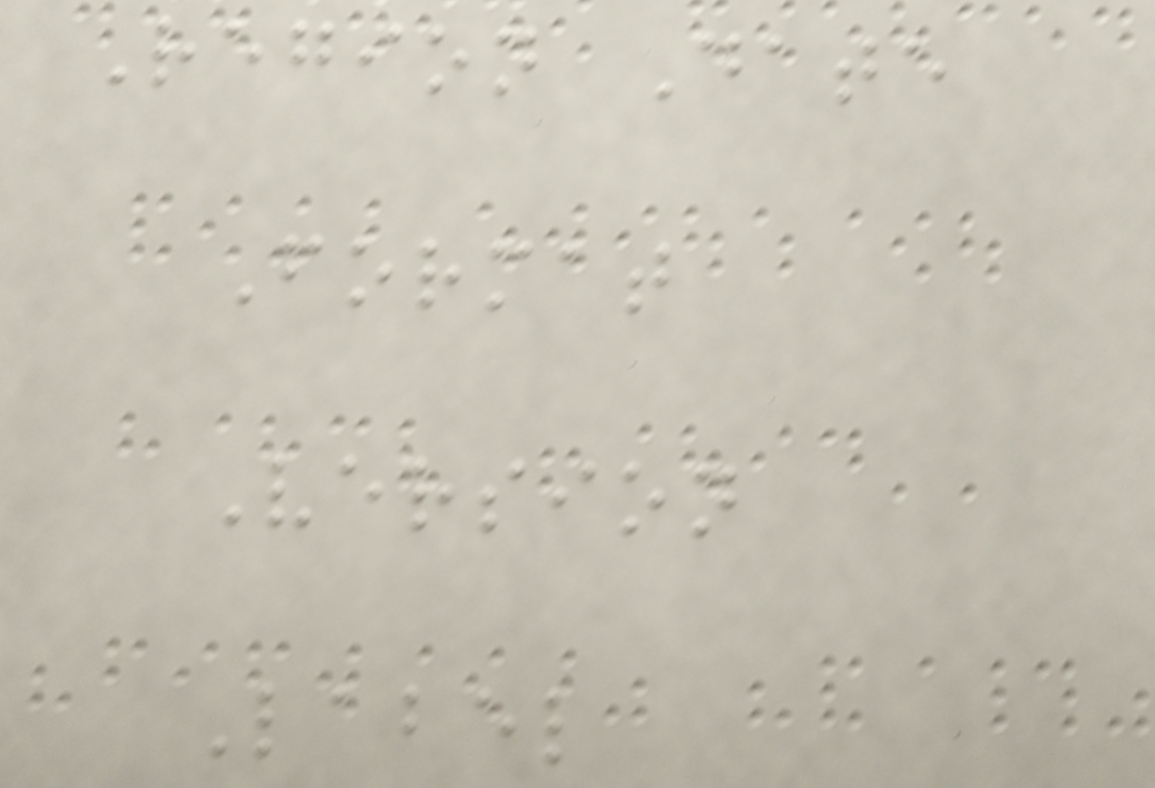Region Date
Format
Version
Label
